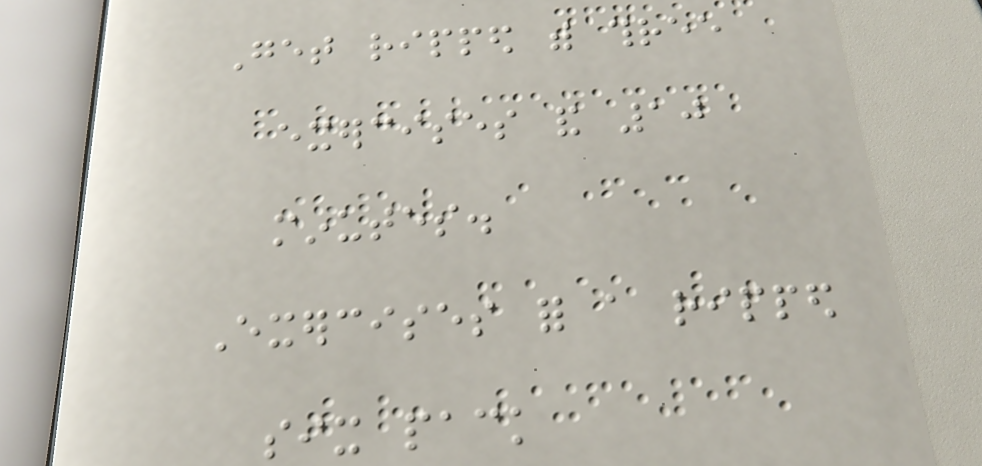Get ripped with three
exercises and 10
minutes.
Exercises for a ripped
six pack
